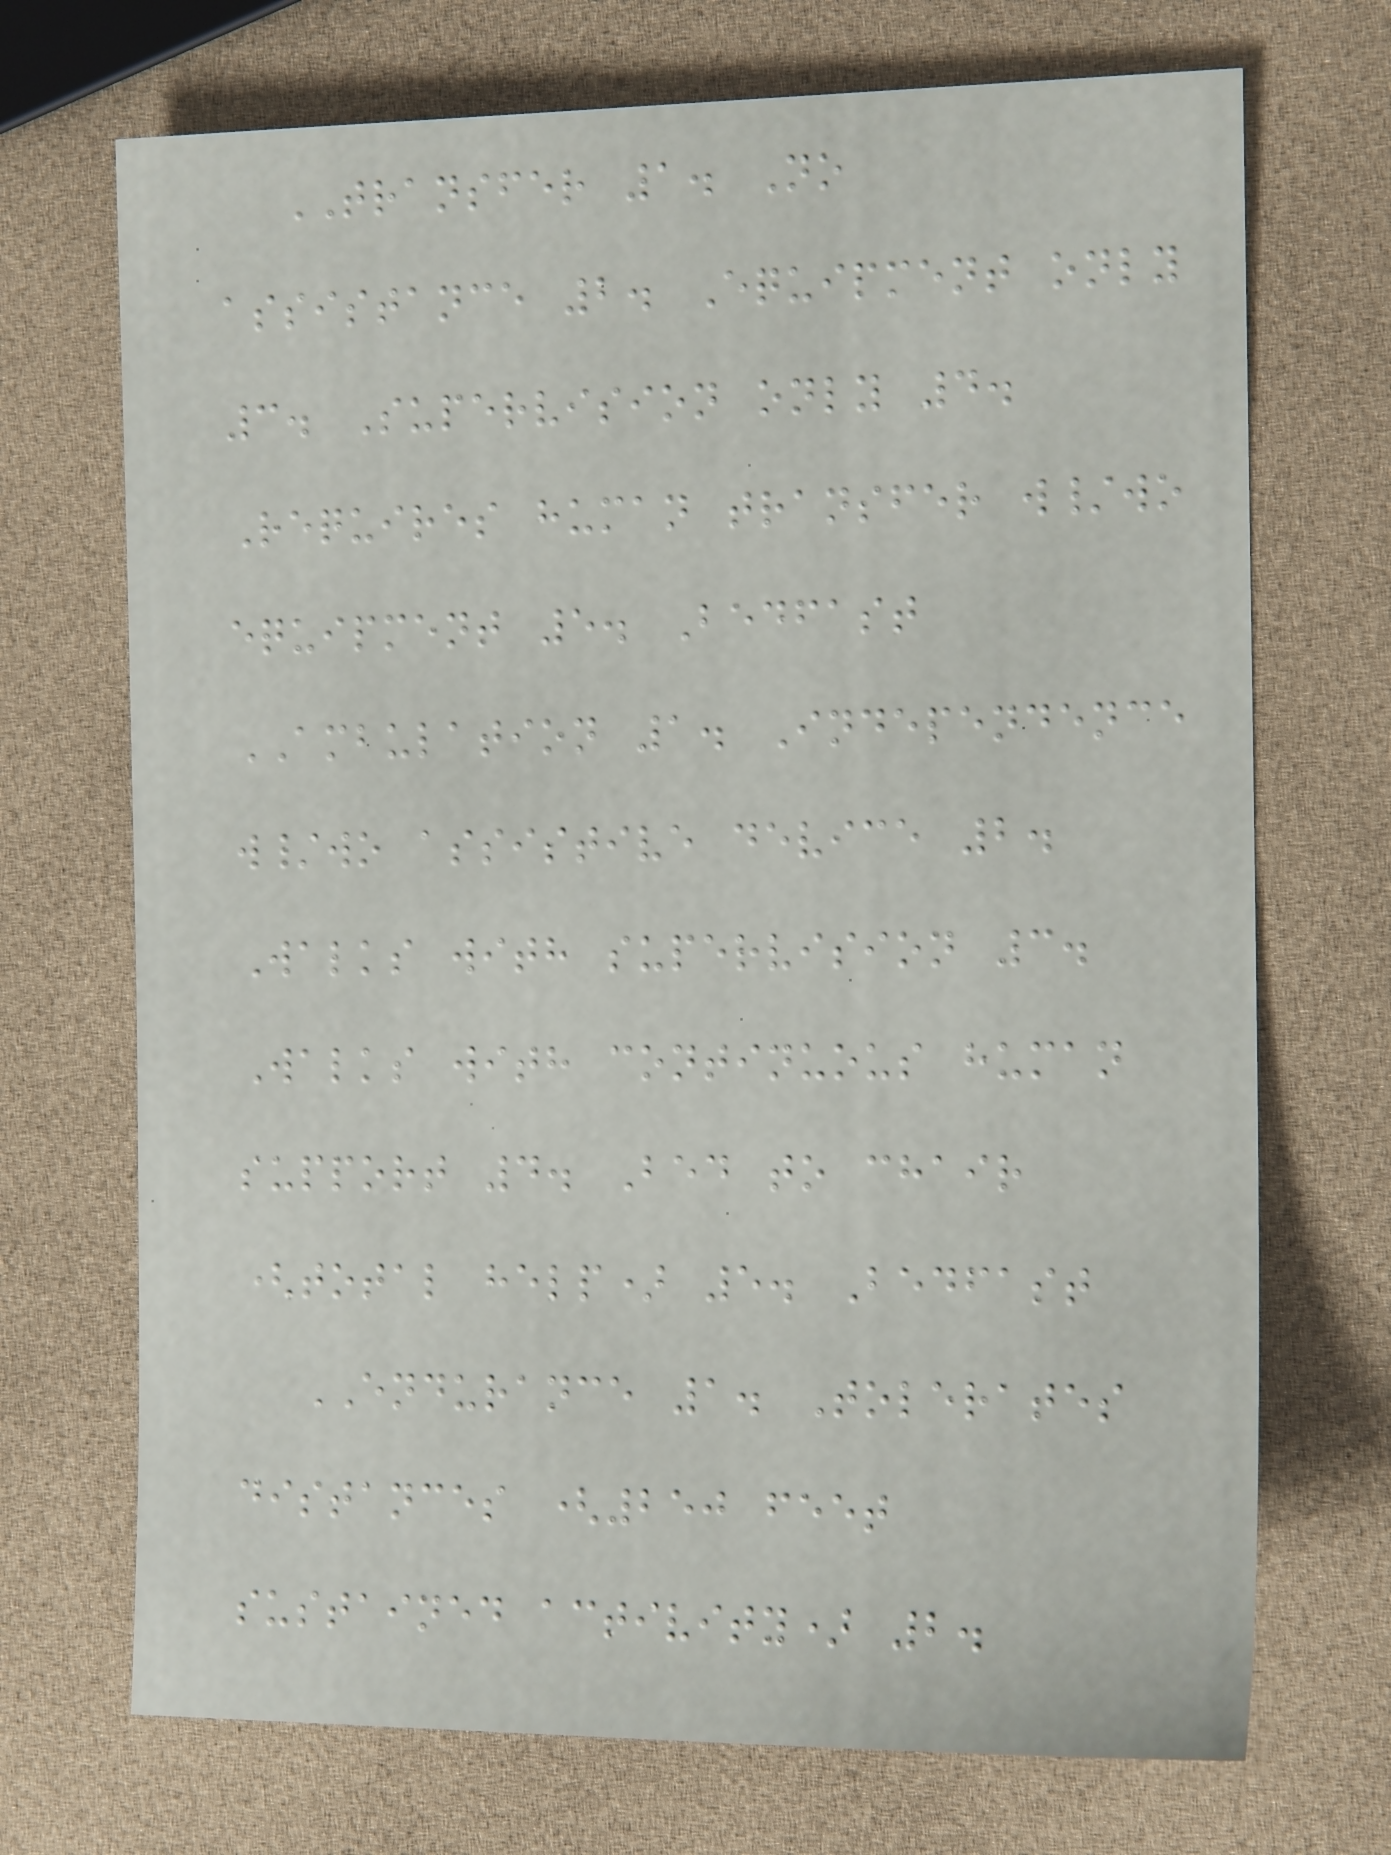TRANSFER 1. No
assistance 2. Equipment only
3. Supervision only 4.
Requires human transfer w/wo
equipment 5. Bedfast
AMBULATION 1. Independence
w/wo assistive device 2.
Walks with supervision 3.
Walks with continuous human
support 4. Bed to chair
(total help) 5. Bedfast
ENDURANCE 1. Tolerates
distances (250 feet
sustained activity) 2.
